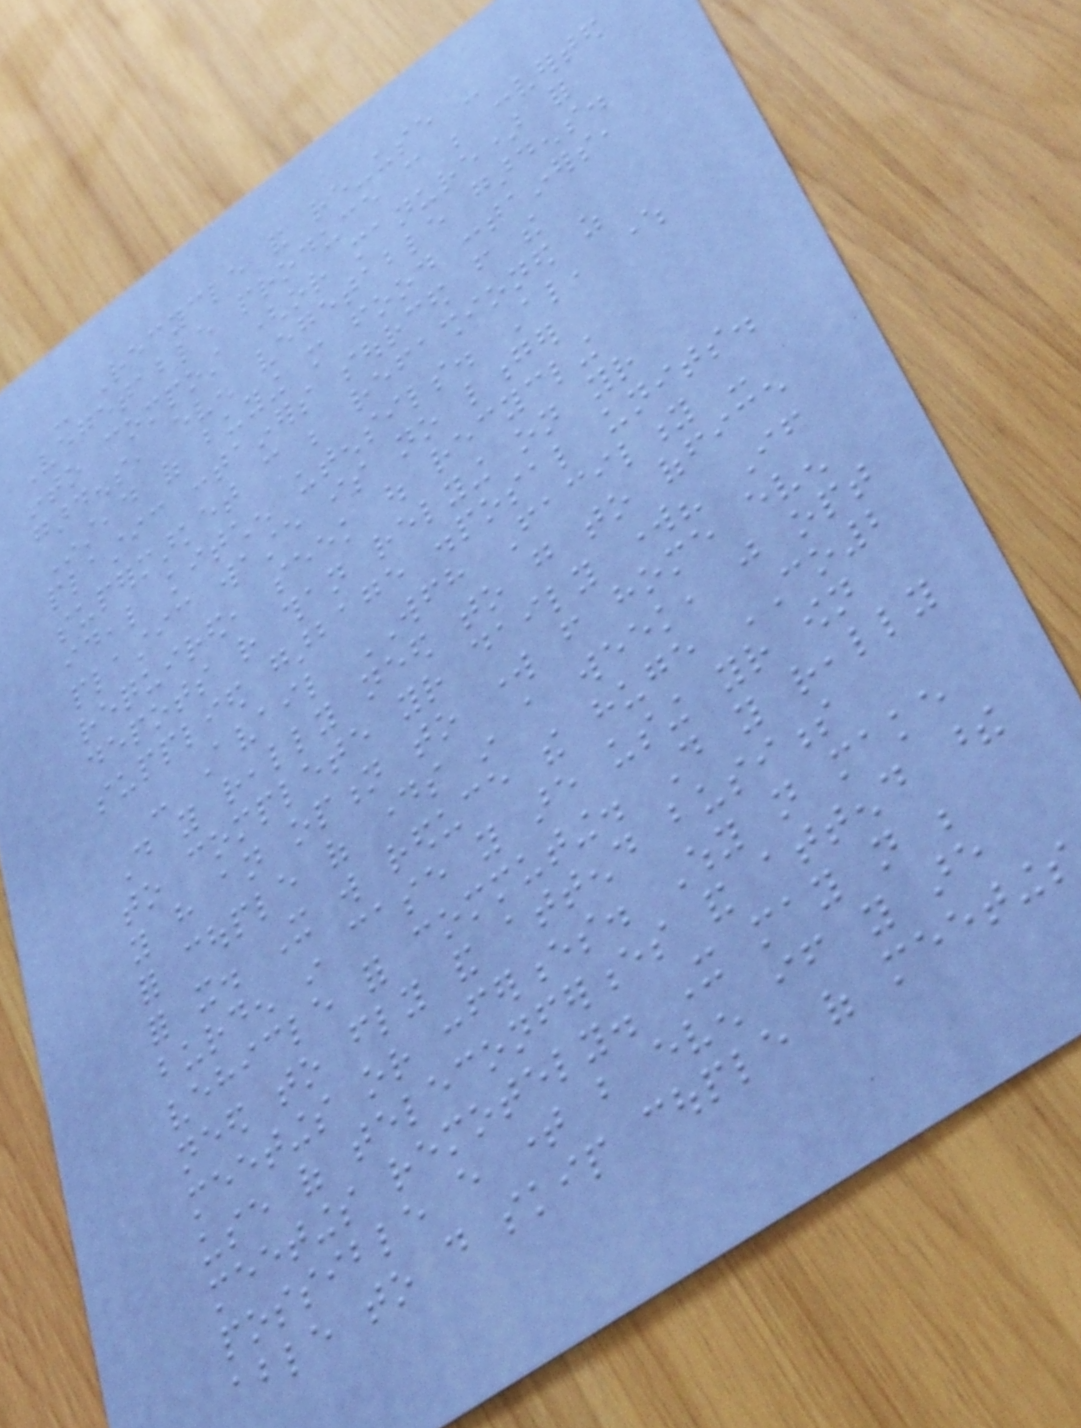- Recycle and re-use -
Vegetable produce can be converted
into compost (or manure) for
gardens, even vegetable gardens.
Instead of buying more food containers,
plastic containers sourced from the
supermarket can be refashioned as
ideal kitchen utensils. Also, where
plastic waste is no longer
required, seek out recycling
depots rather than relying on your
supplied garbage disposal units.
- Avail WFH Facility -
Do you really need to go to office
to complete your daily work? If
you have an option to work from home even
for couple of days in a week, just opt
for it. It will reduce the huge CO2
burden in case you are using your own
vehicle for commuting. Do you really
need to fly and attend business
meetings or conferences. Why not make
use of teleconferences and attend these
meetings remotely. It may not be
possible every time but even if you are
able to do skip couple of meetings
